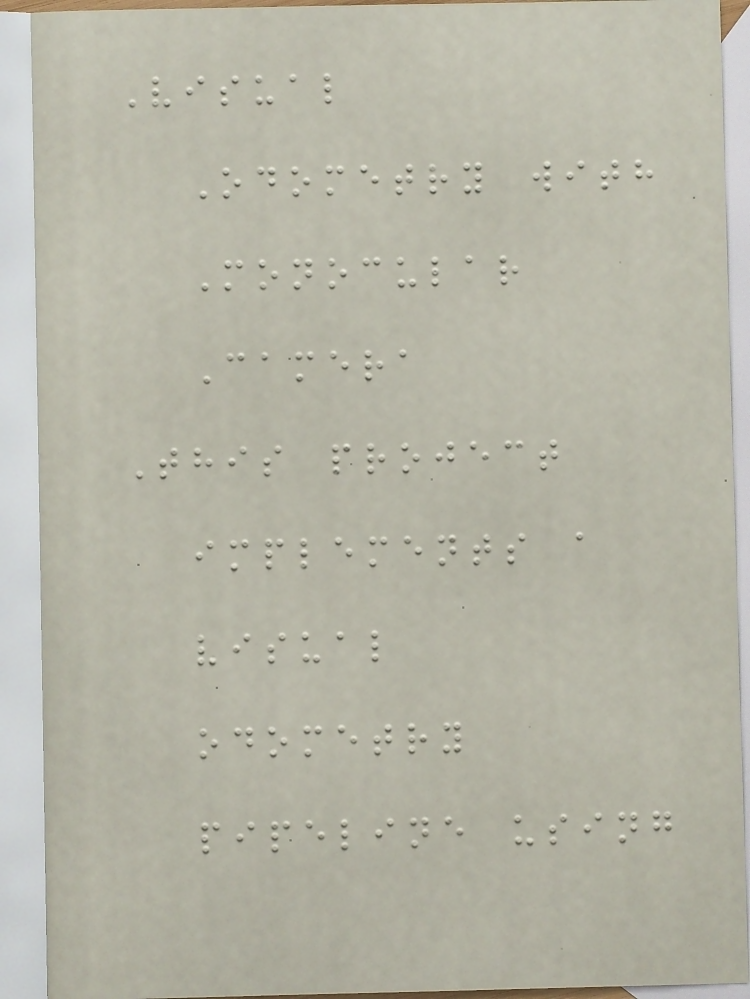Visual
Odometry with
Monocular
Camera
This project
implements a
visual
odometry
pipeline using
